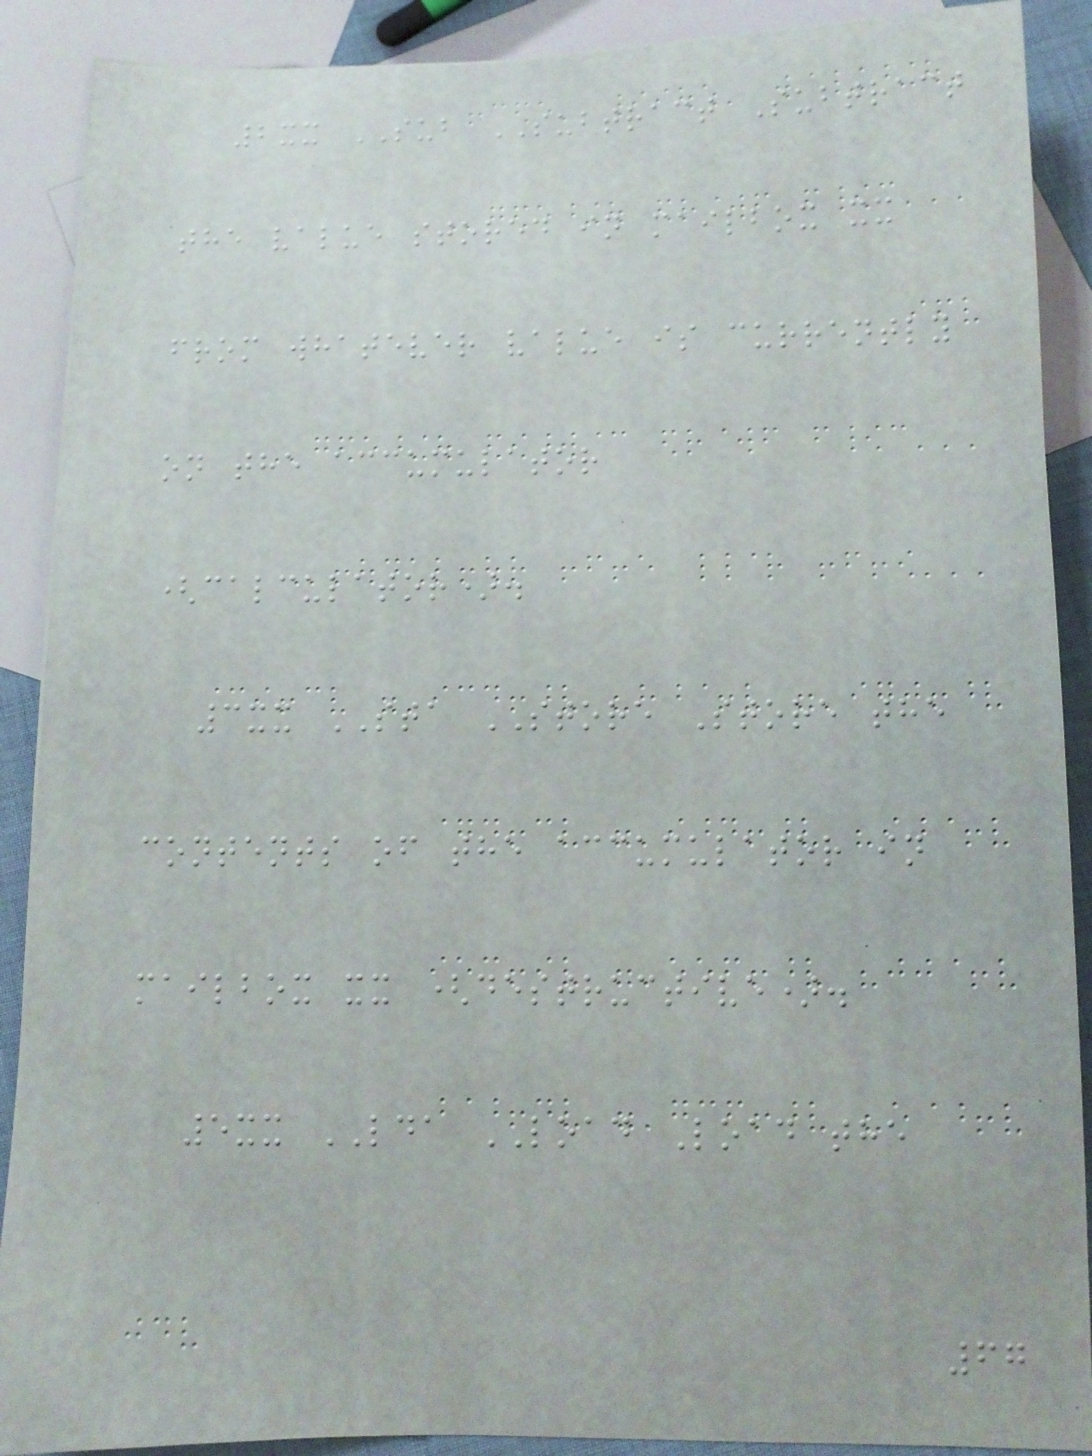2xx SUB SUBTRACT Subtract
the value stored in mailbox xx
from whatever value is currently
on the accumulator
(calculator).
3xx STA STORE Store the
contents of the accumulator in
mailbox xx (destructive).
5xx LDA LOAD Load the
67
